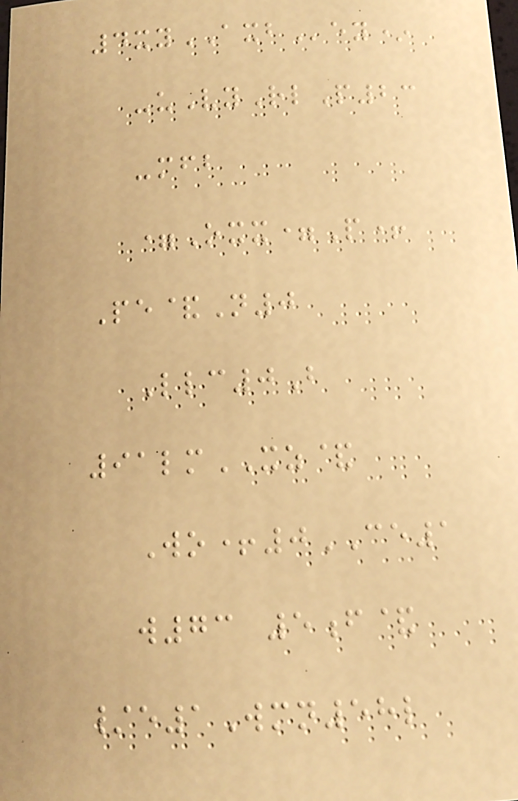4xyAXBey*
-uVyRlP23
-mfb
=Oxx=P+
Pe&N0
Llc0B
91lmXZ&
Wo+0CE1
w73 5f&
/e1Wmn58l
